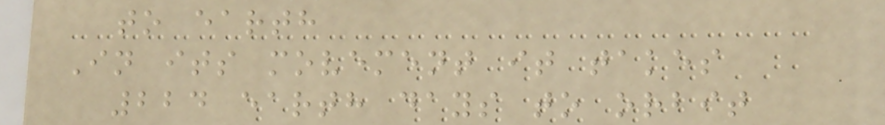to earth
In its movement it takes
224 earth days to orbit
